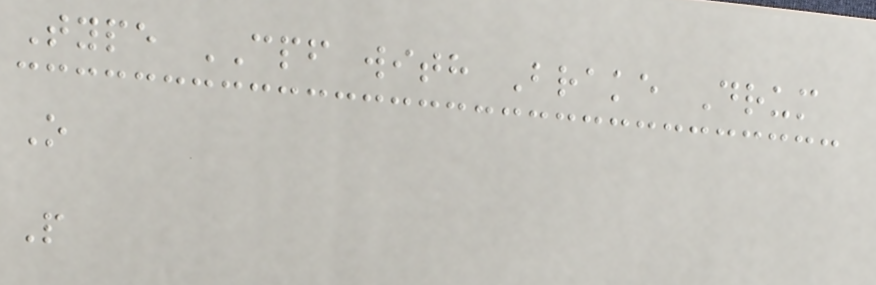Type CPF with Brake Drum
O
P
